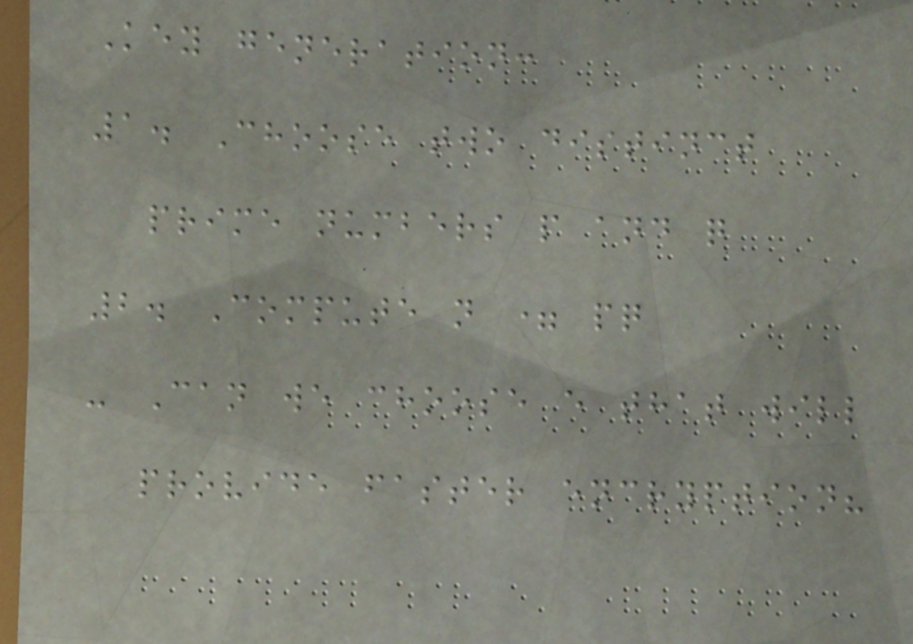Key generation:
1. Choose two distinct
prime numbers p and q
2. Compute n = pq
- Can we choose e that will
provide faster encryption?
